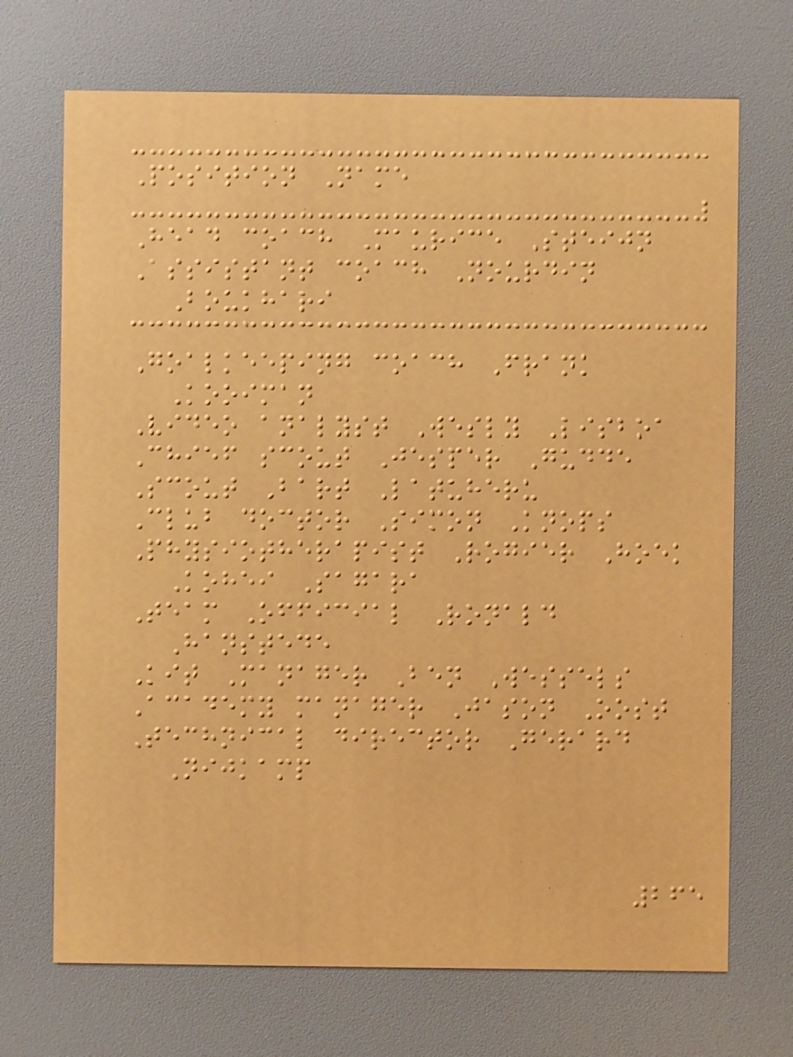Position Name
Head coach Maurice Steijn
Assistant coach Nourdin
Boukhari
Goalkeeping coach Frank
Kooiman
Video analyst Wesly Lisboa
Chief scout Jesper Gudde
Scout Bart Latuheru
Club doctor Simon Knops
Physiotherapist Rogier Hoek
Kohei Sagara
Team Official Ronald
Hanstede
Kit Manager Ben Wessels
Academy manager Jason Oost
Technical director Gerard
Nijkamp
265
